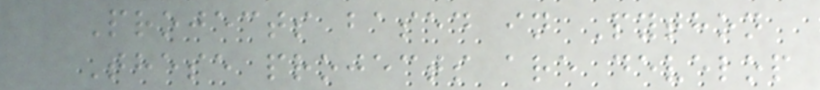Projects based in Python
These projects are develop
